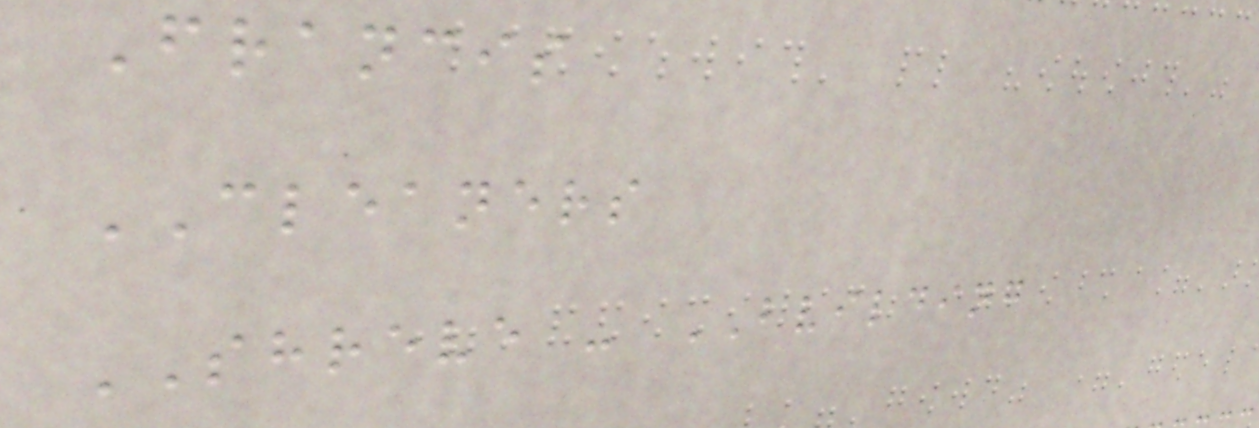Francis
CLEANERS
SHREVE - BVILDING
